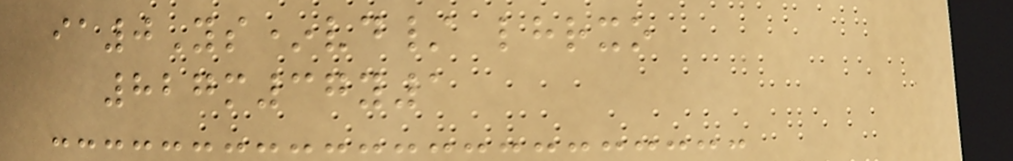ia0Ys*vd/ lhrxo
827m37y1
